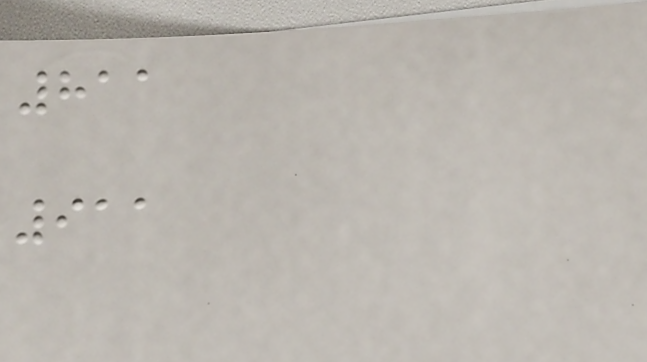811
911
